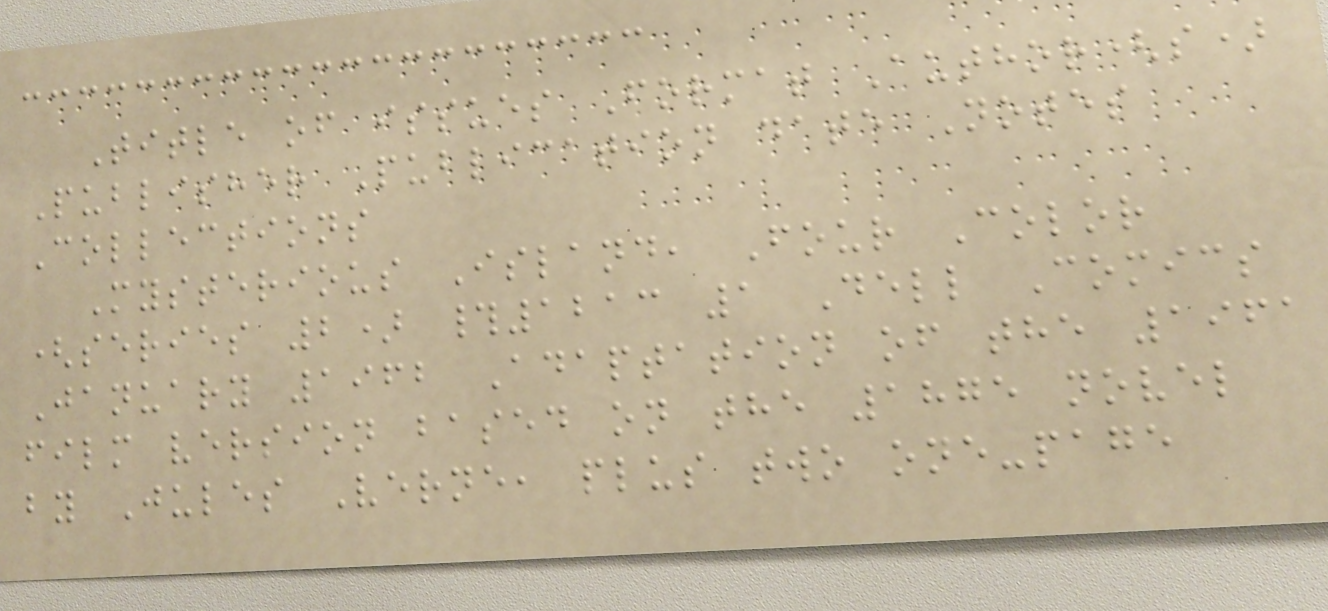Title of issues Format Author(s)
Publisher Publication date Notes
Collections
Mysterious Island, Four Color
(series 2) #1213 1 Dell Comics
January 1962 Adaptation of the 1961
film version based on the 1875 novel
by Jules Verne, plus two one-page
